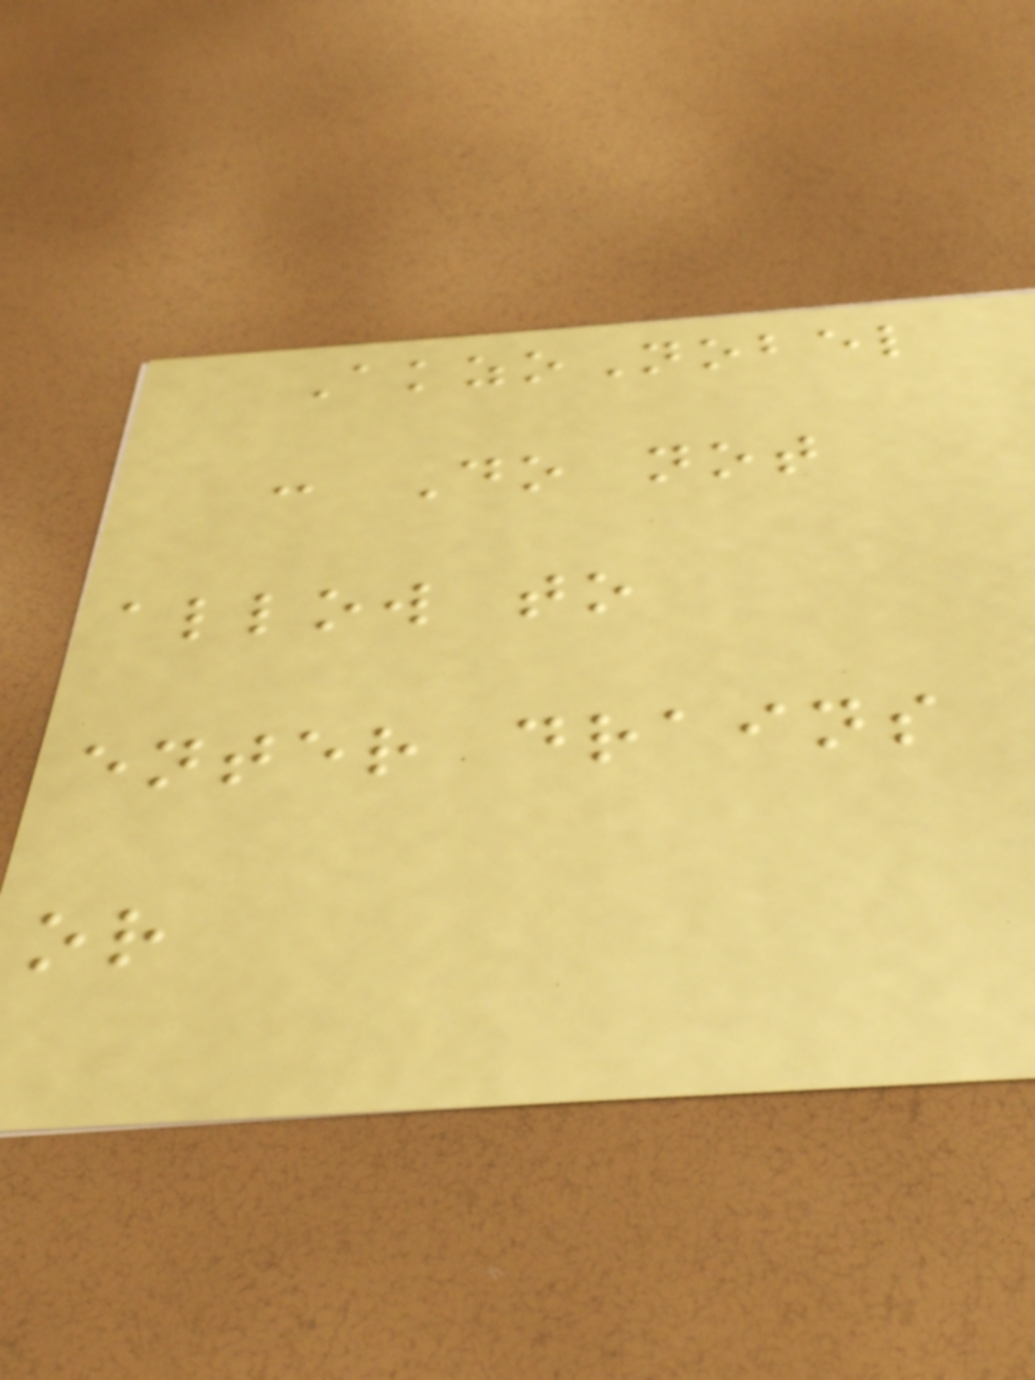AkzoNobel
: Do not
allow to
enter drains
or
